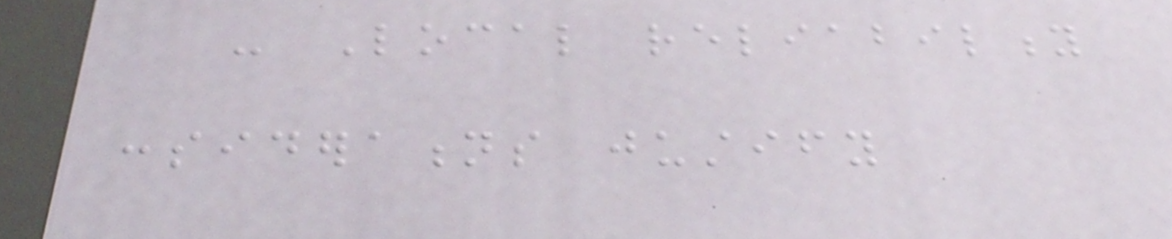- Local reliability
considerations justify
